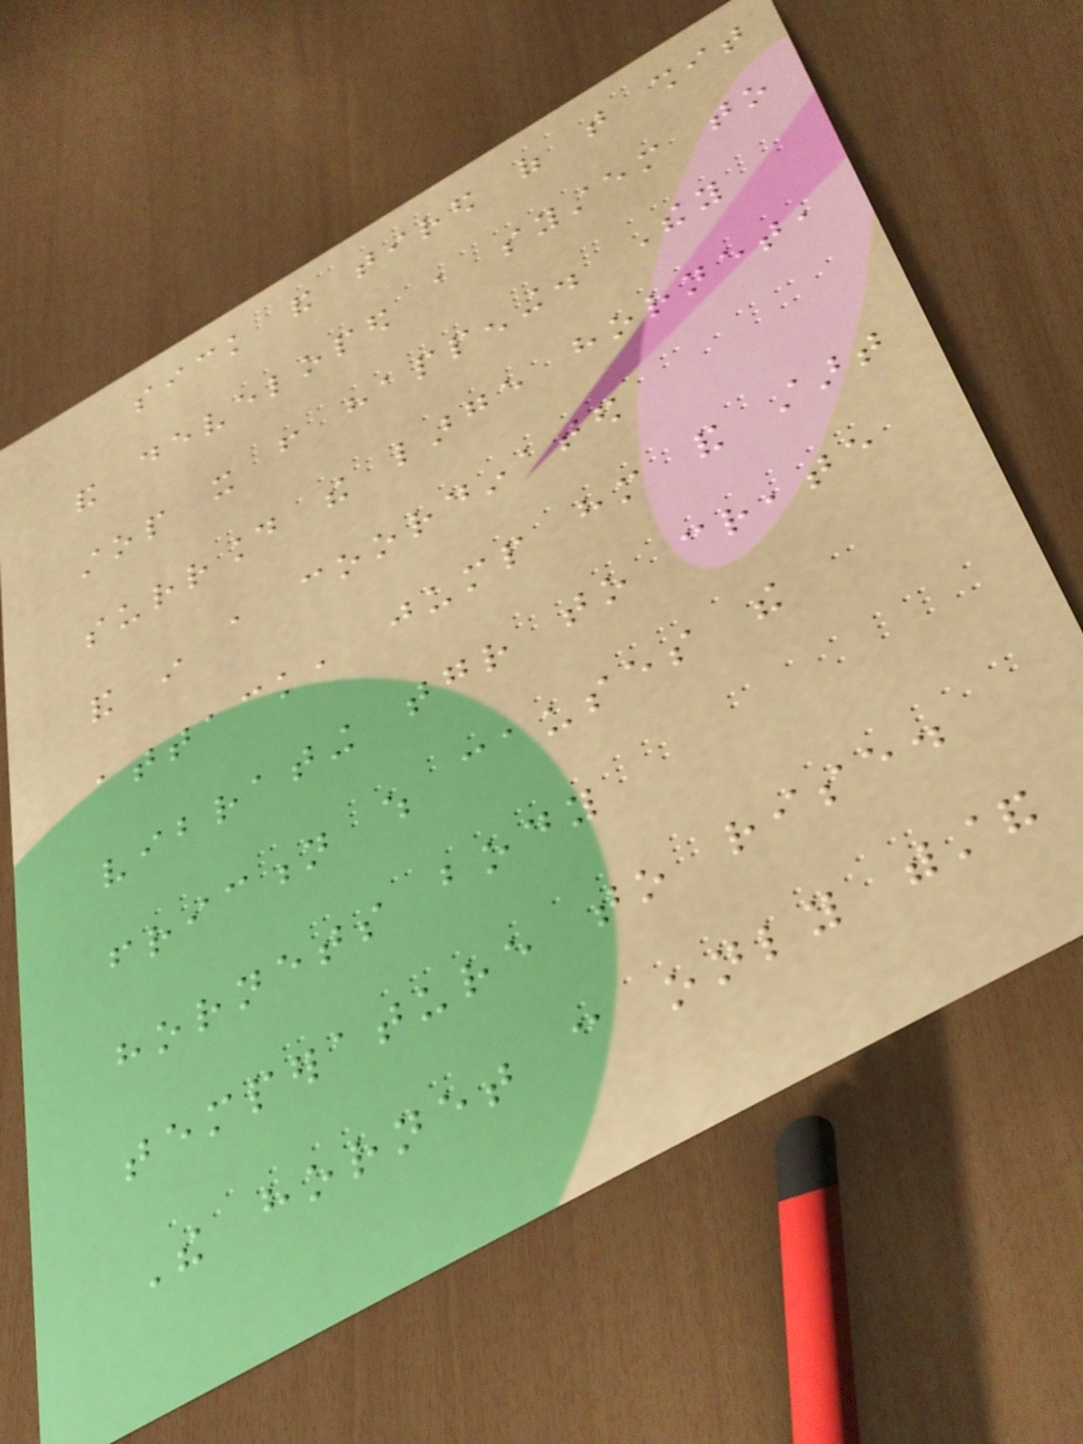sick and tired of that shit
and developed a system to
stop it from happening. They
surround the large hornet,
and in a coordinated
attack, jump him and start
vibrating together to create
friction which causes the
hornets body
temperature to rise.
The hornet can only withstand
